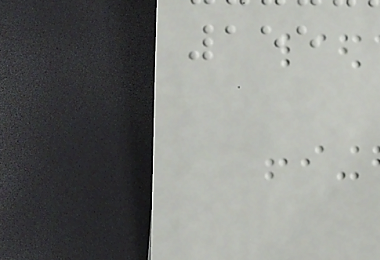155
